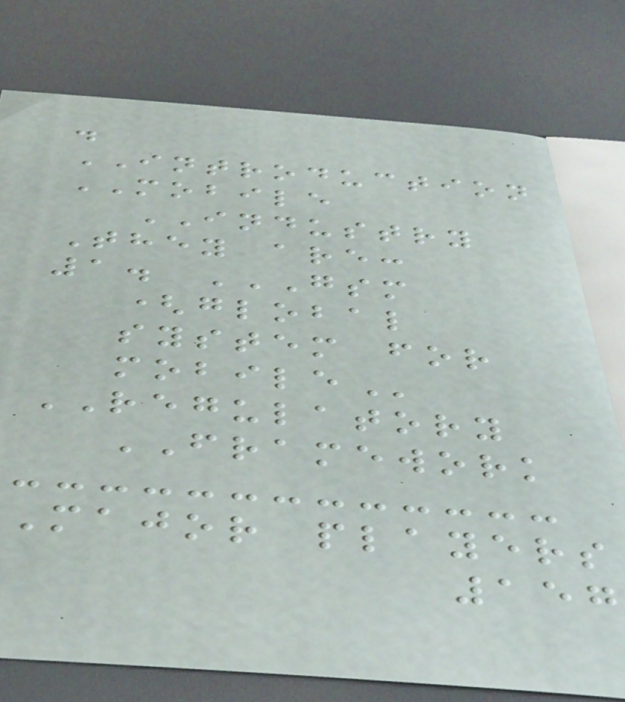.
INTRODUCTION
MOBILE
INDUSTRY
They are:
1. GSM
(GLOBAL
SYSTEM FOR
MOBILE
REGULATORY
FRAMEWORK
Major players
157
